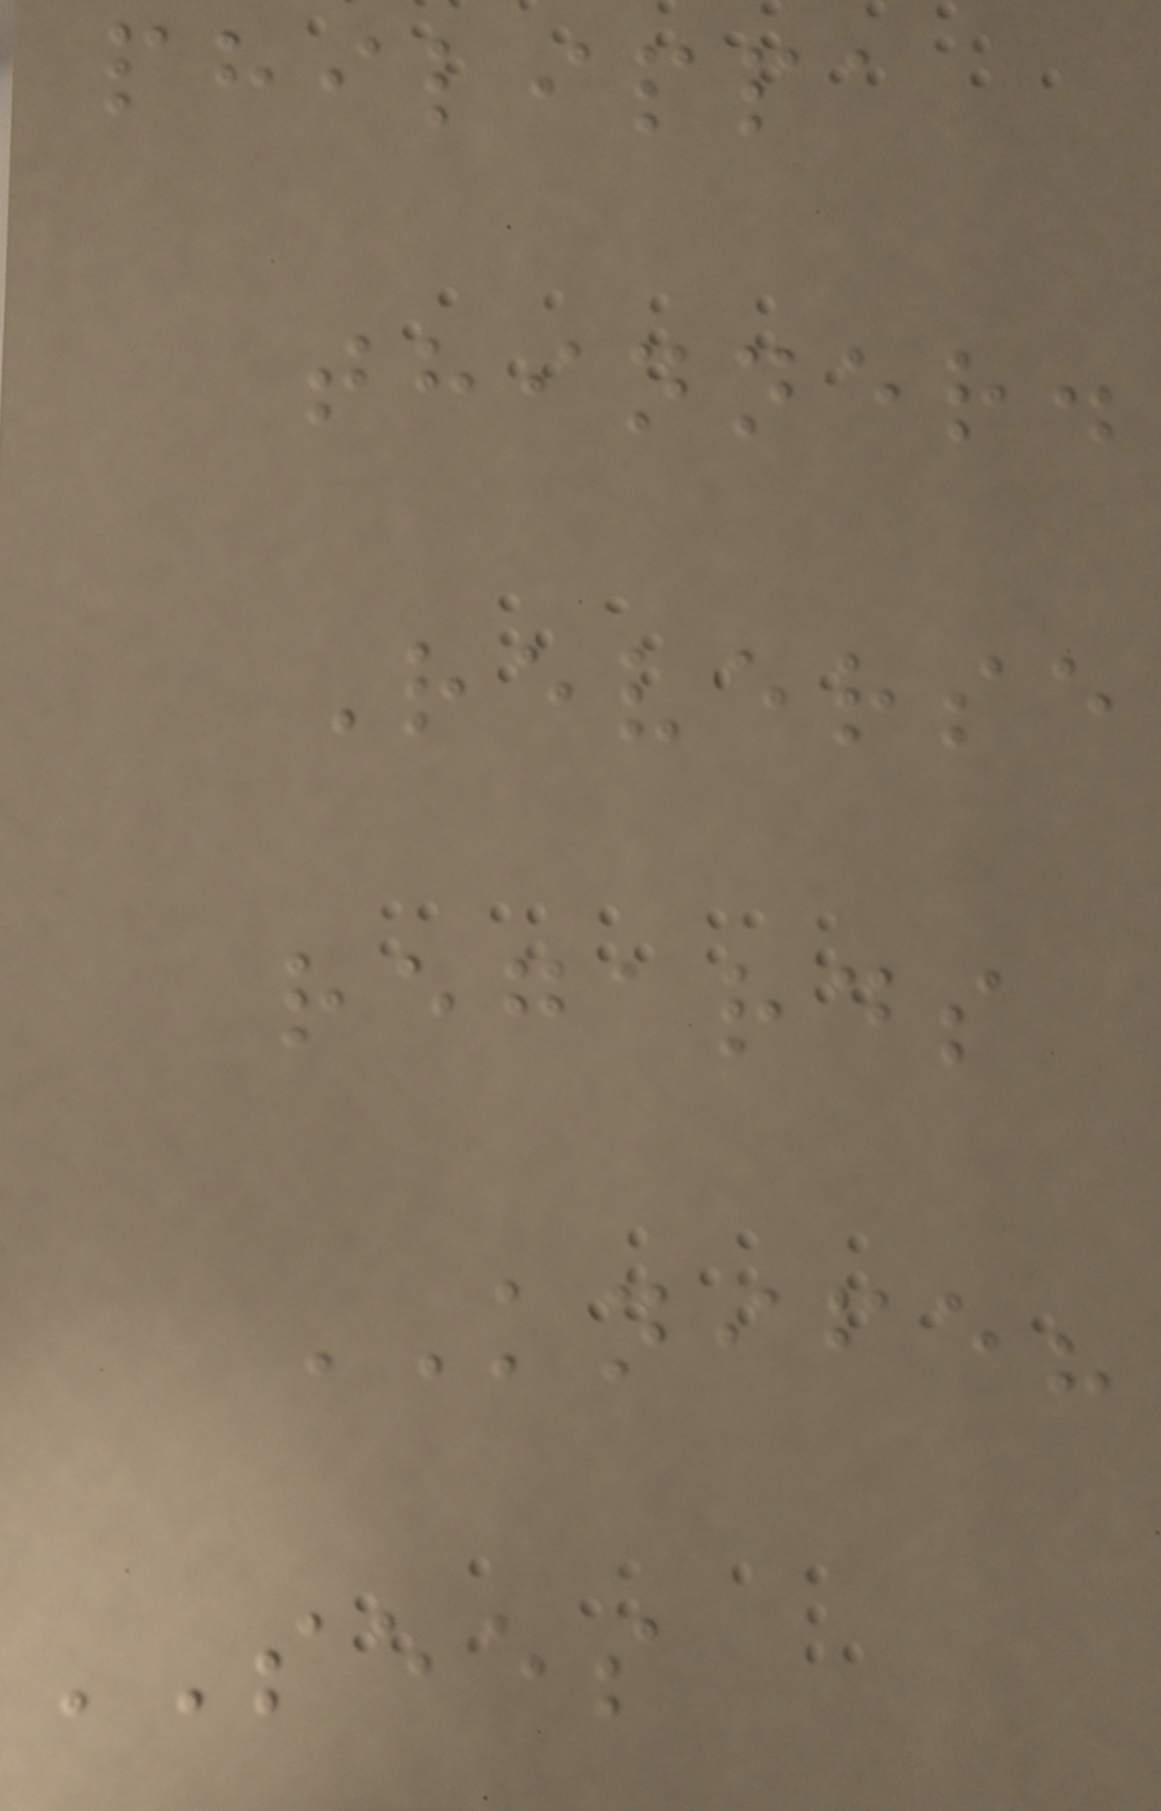philippa
thinner.
Reverse
regards
KNIFE?
SEES
